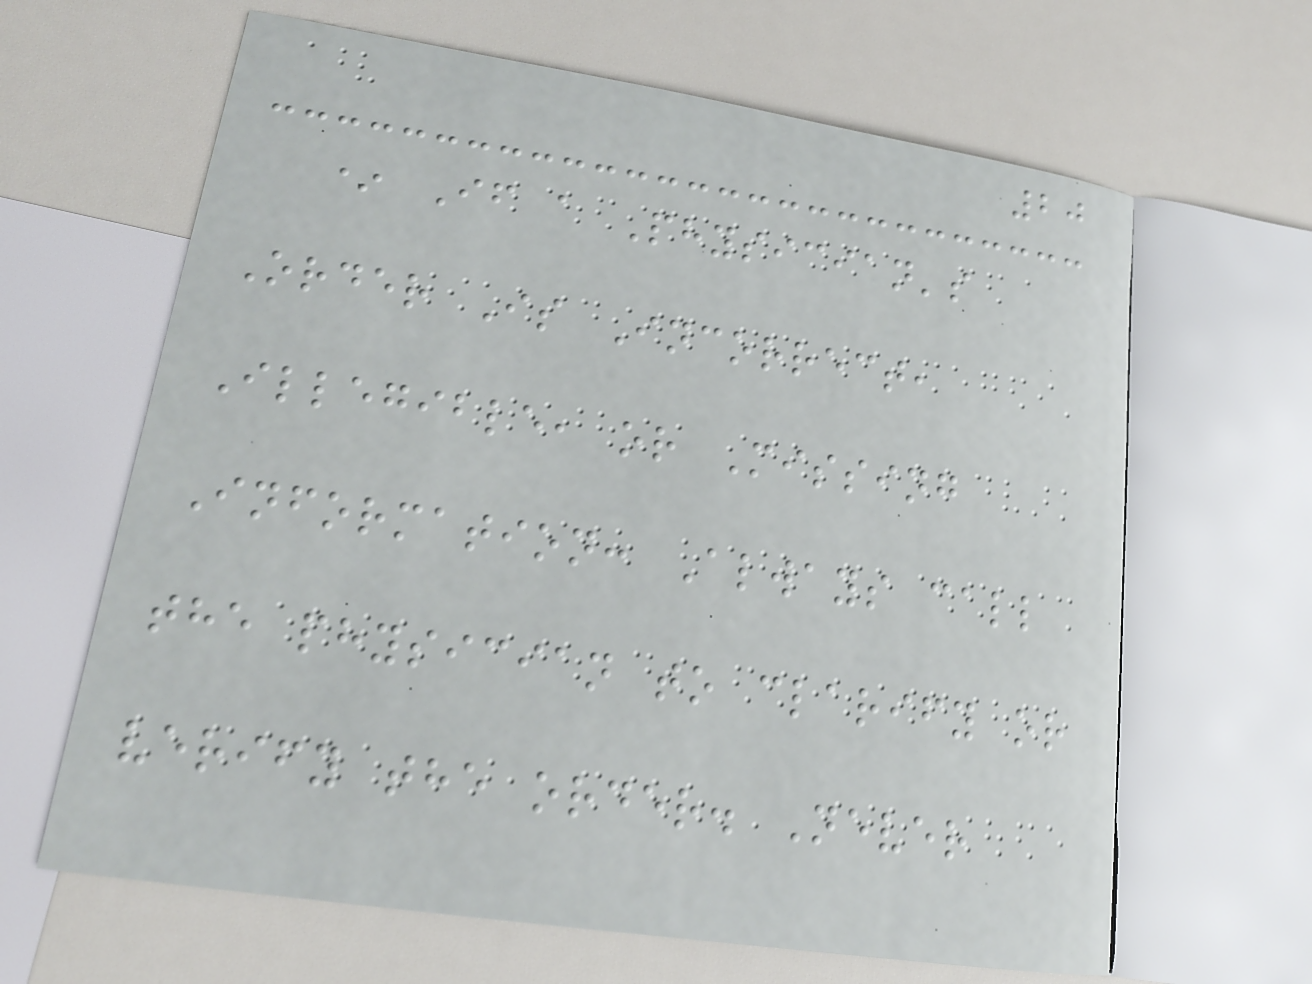20
* If a Physician's
Order Is Incorrect,
Illegible, or Missing
Information: Always call
the physician to clarify or
verify the order. Never
